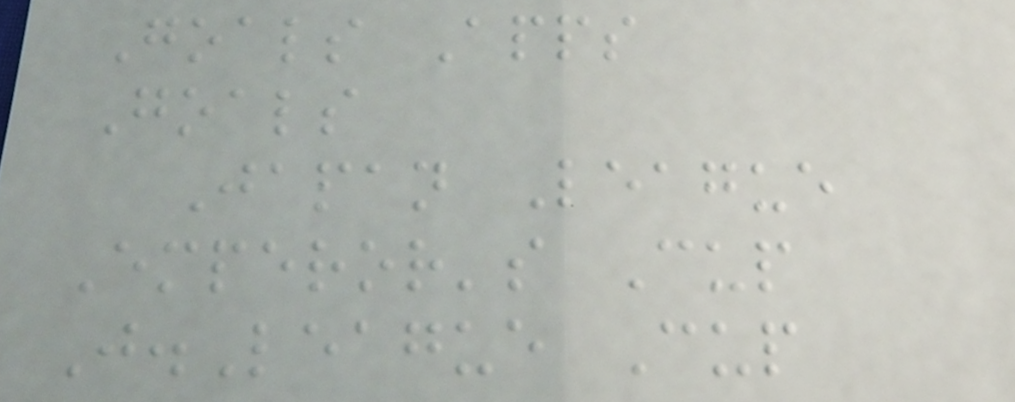Goals Apps
Goals
Japan League
Emperor's Cup
J.League Cup
